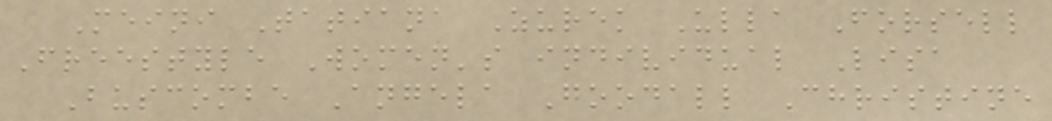Meini Tatiana Zurek Ulla Forsell
Freestyle Women's individual Lisa
Buscombe Angela Goodall Christine
